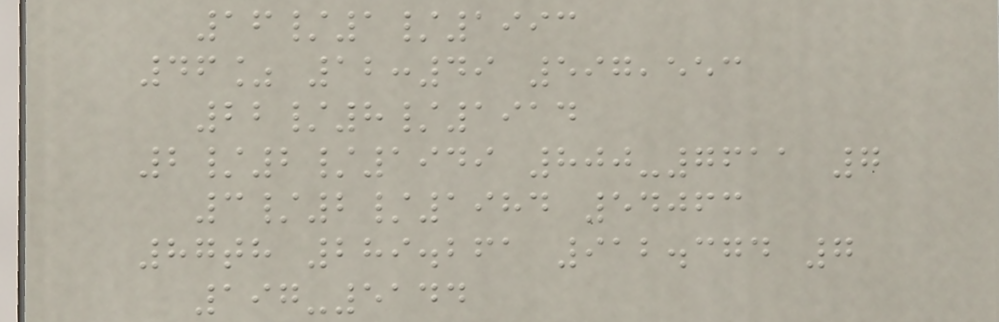16/1/1993
46% 12:49 597,553
22/8/1914
2/2/1949 800-7611 7
3/2/1984 54063
87th 289.261 912.374 7
197-5144
